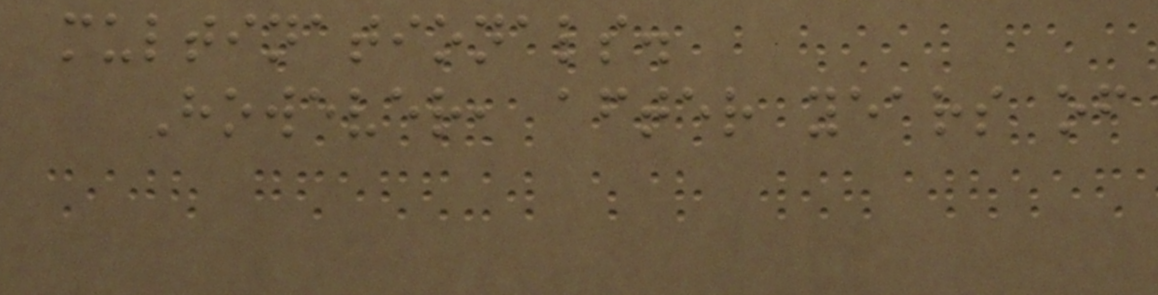multinationals.
However, after years of
